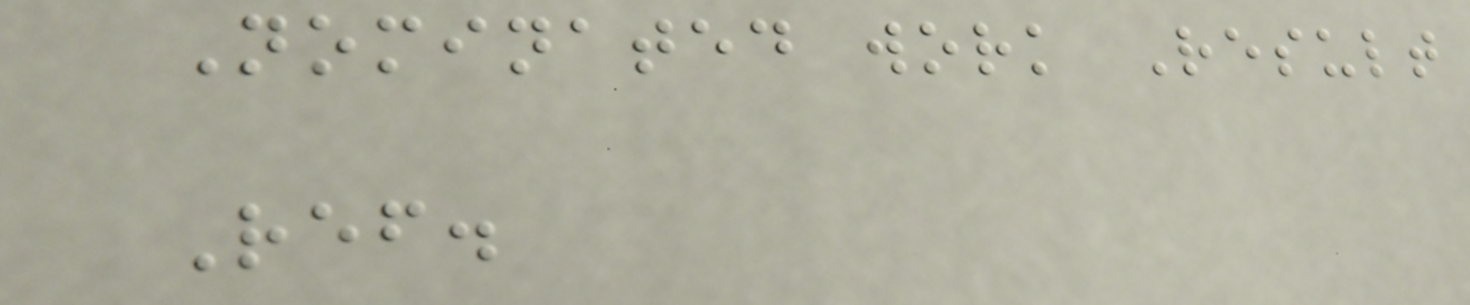Nominated work Result
Ref.
